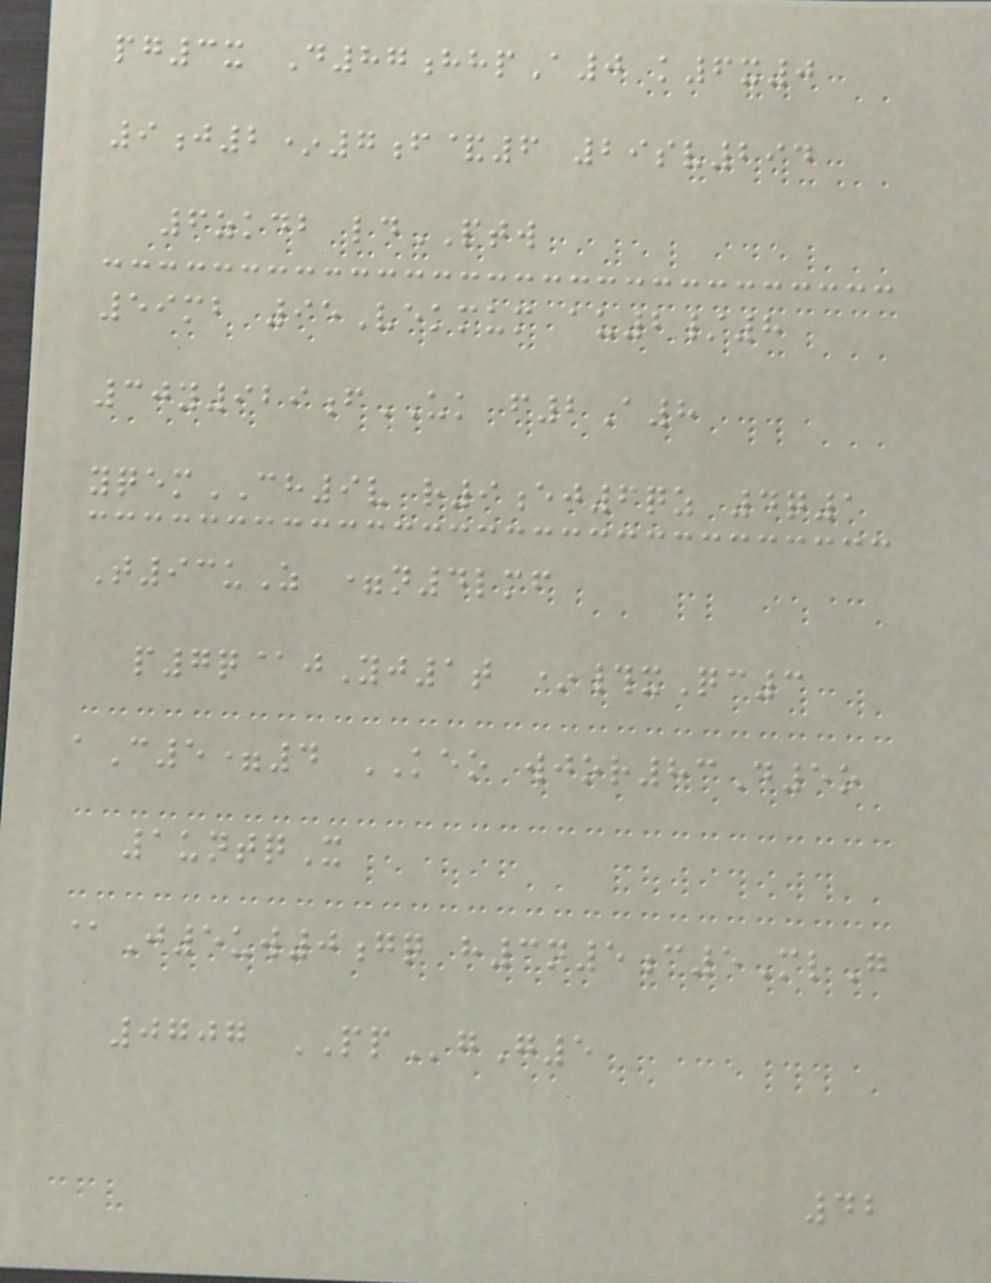pg3x D87hhpA0 k6x0
9j2*7f&6 29sv294
6zkdb ldPTW
59mb 95Vekmum au2/8
30y929fUK f2A8
yqemCH9v r9ej6qz 4q1
T93uZ =n4lmf
p7q@jYj1t *#xQc3
aC5=4 KEO wjor83D5o
1untqX
@J5uw0gq h3n5c5MlG
0707 PPgG5
42
